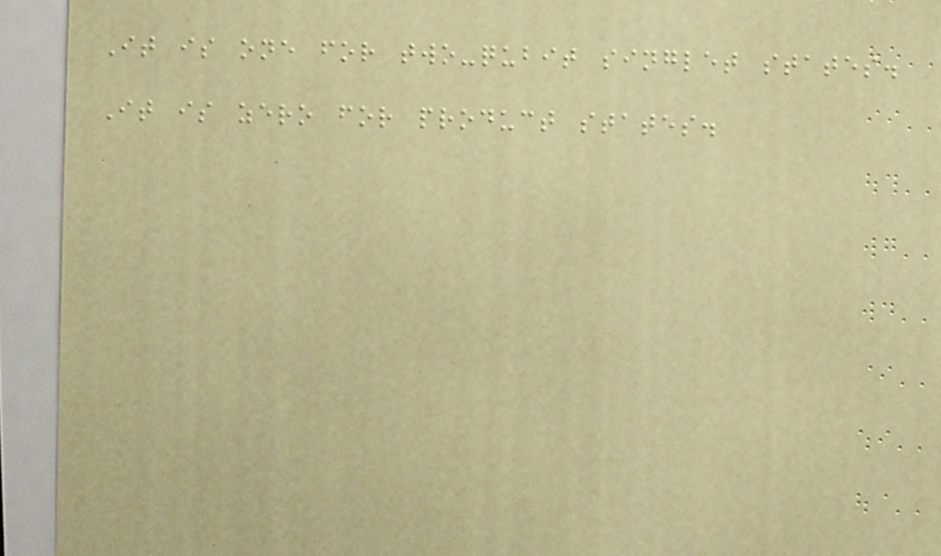It is one for two-qubit singlet states.
It is zero for product states.
